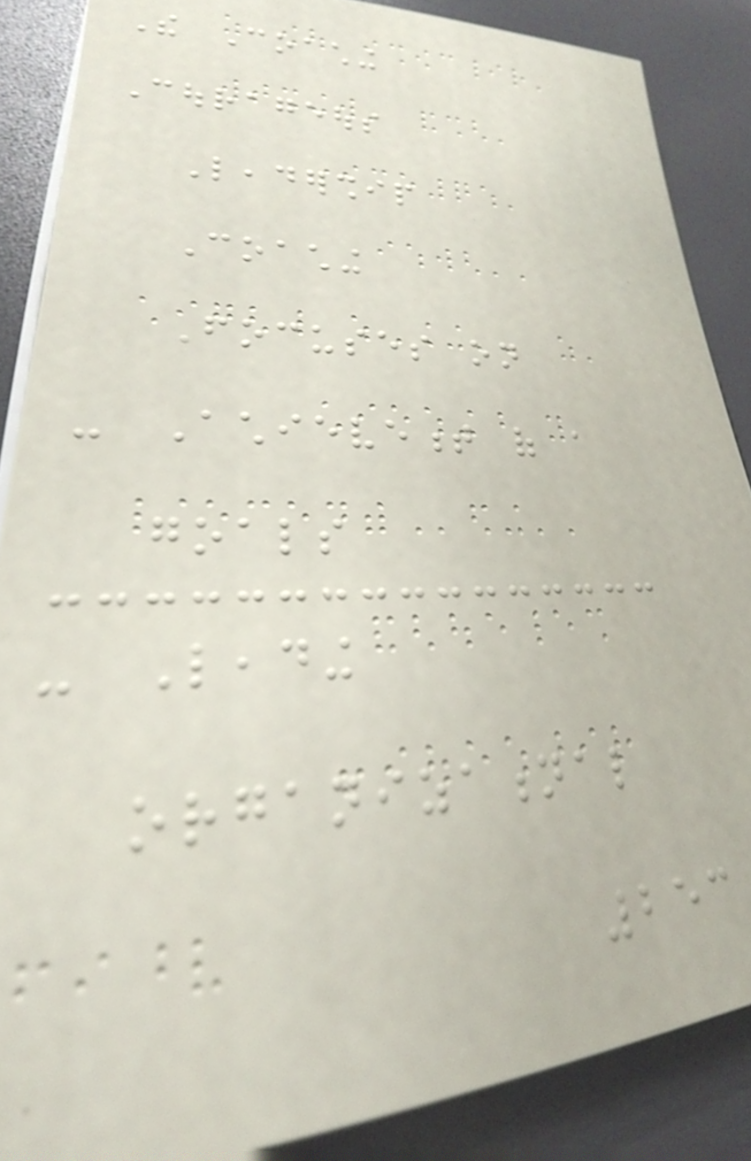The Coaching
Courageous
Leadership
Coaching
Focuses on
- Achievement of a
goals
- Leading
organizational
253
